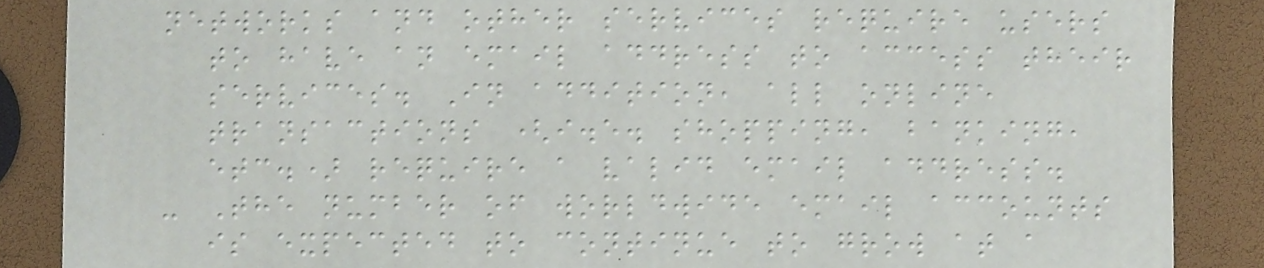networks and other services require users
to have an email address to access their
services. In addition, all online
transactions (i.e. shopping, banking,
etc.) require a valid email address.
- The number of worldwide email accounts
is expected to continue to grow at a
